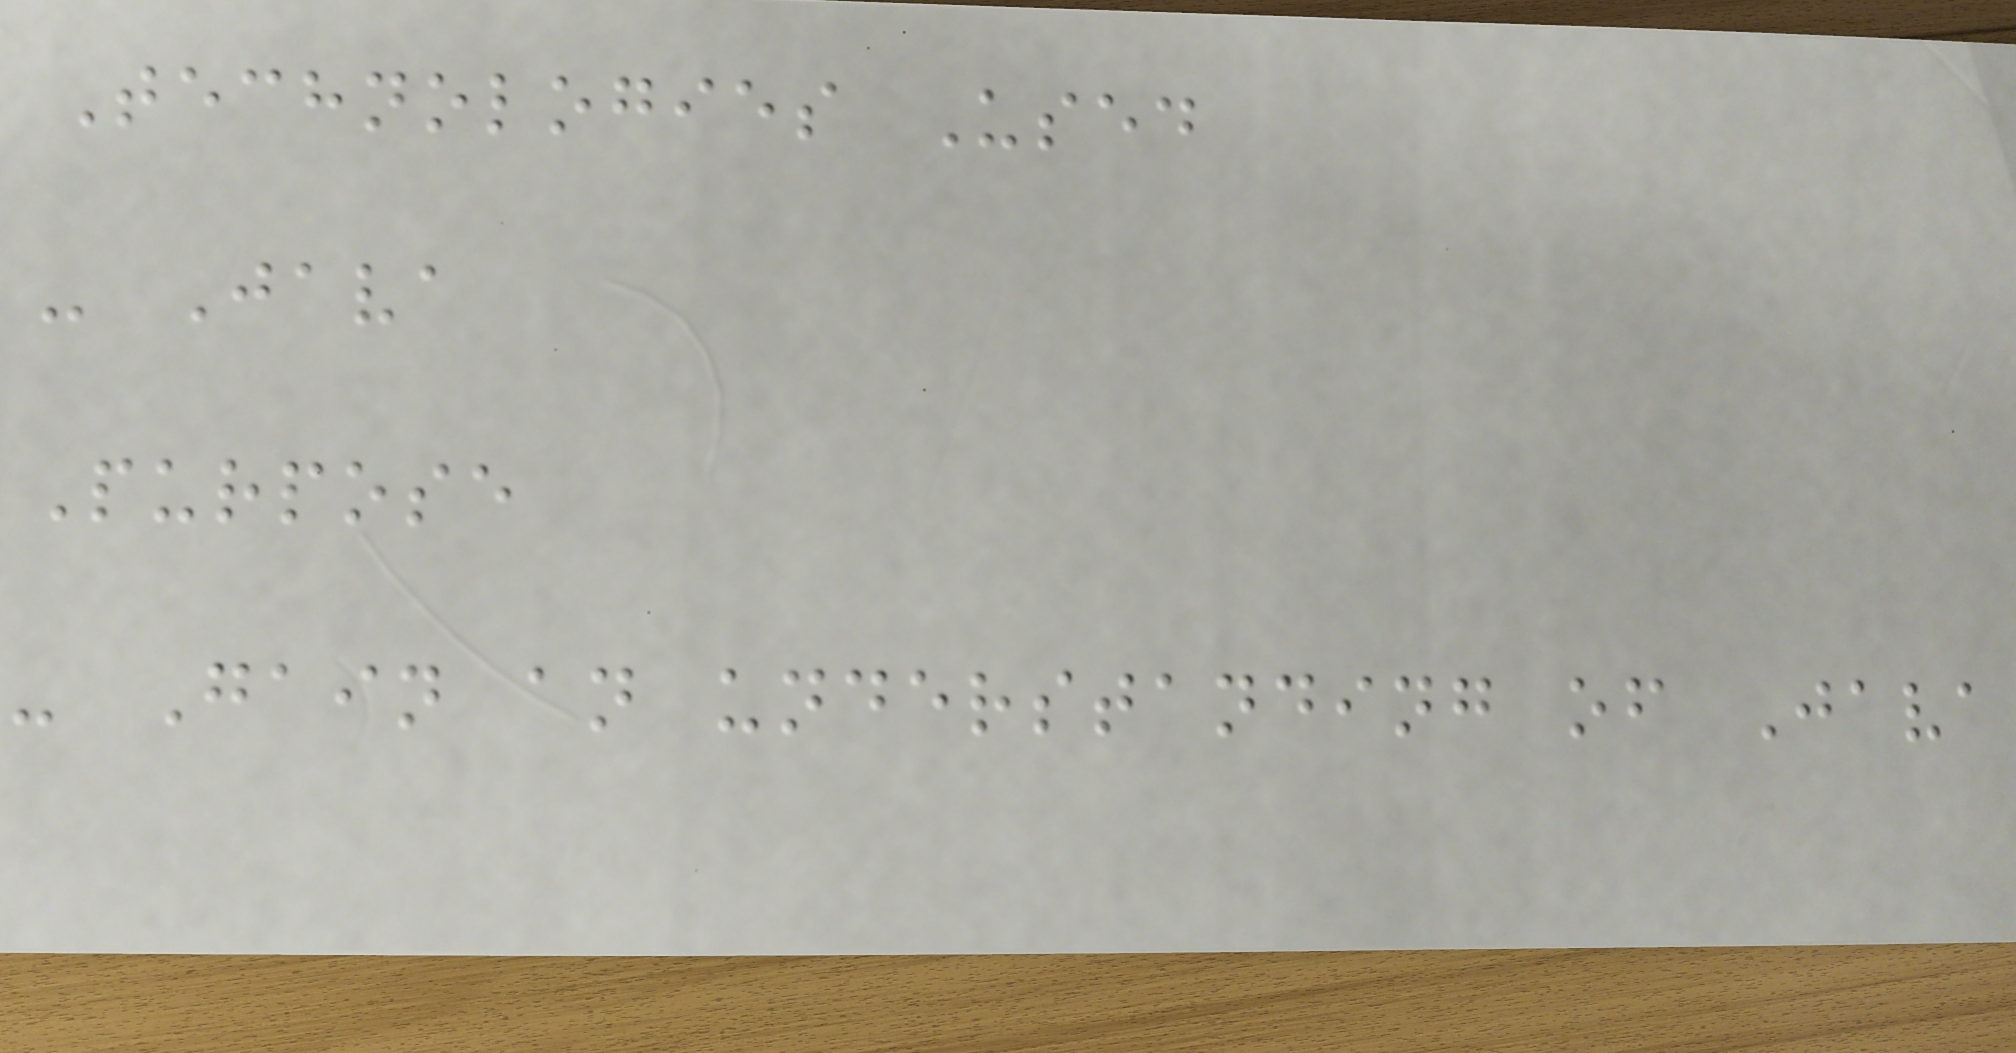Technologies Used
- Java
Purpose
- Gain an understanding of Java
